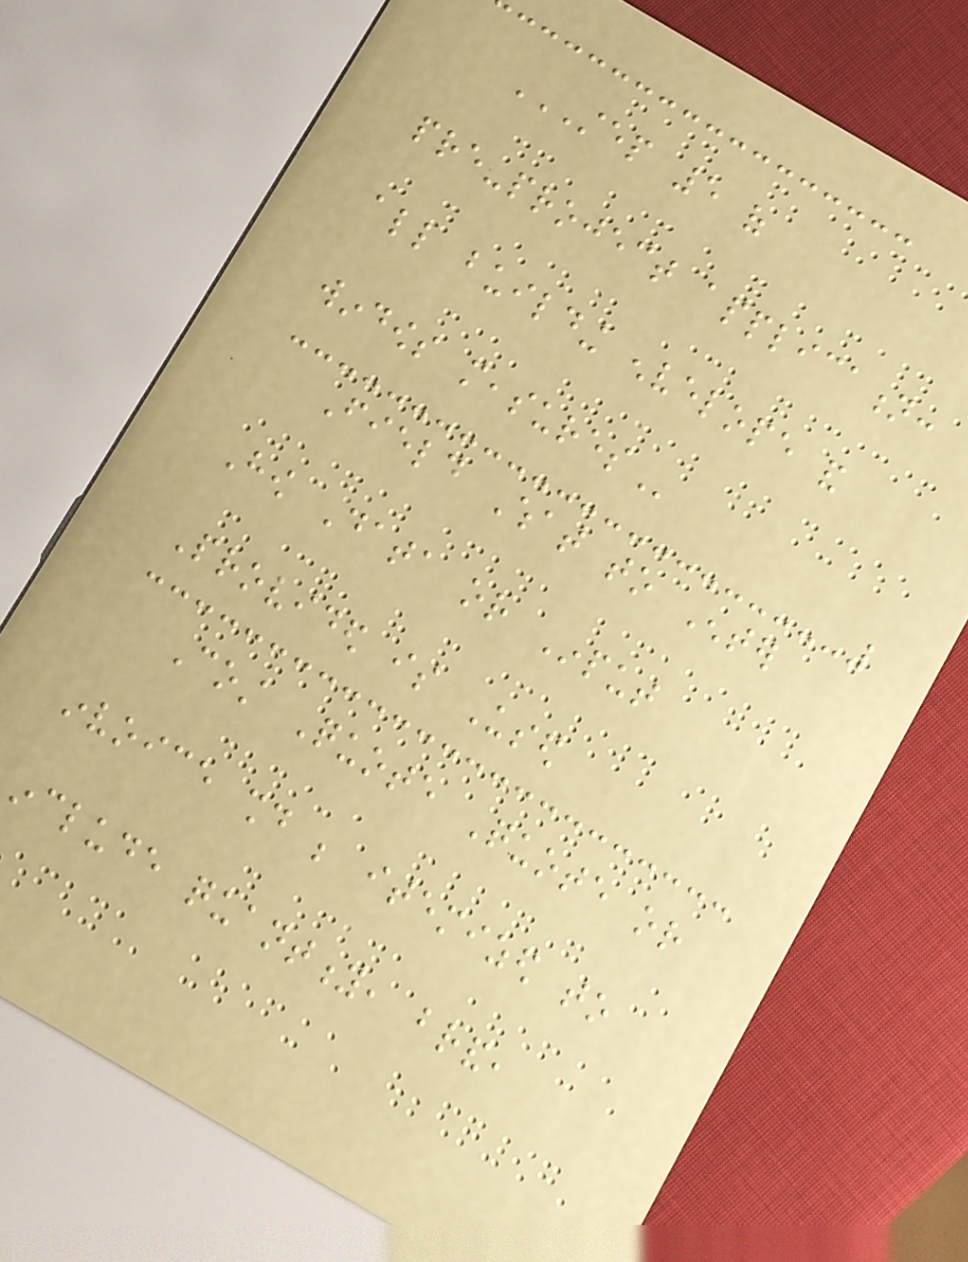STEP 5 OF
PRE-PROJECT APPLICATION:
ALL BUILDING ENVELOPE AND
WINDOWS MEASURES
Field What to Enter
How Data or Input
Provided is Used
Cost Quote Quote or
invoice should be itemized to
include quantity, brand,
